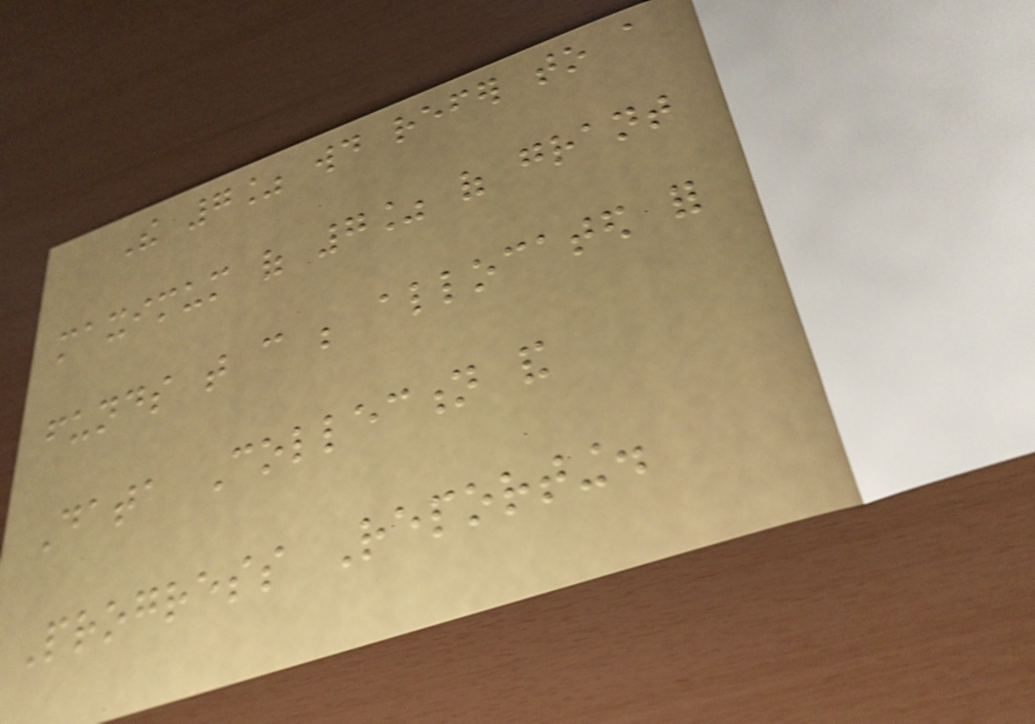The 7% would refer to a
maximum of 7% of grant
funds that can be allocated for
Data Collection and
Progress Reporting.
